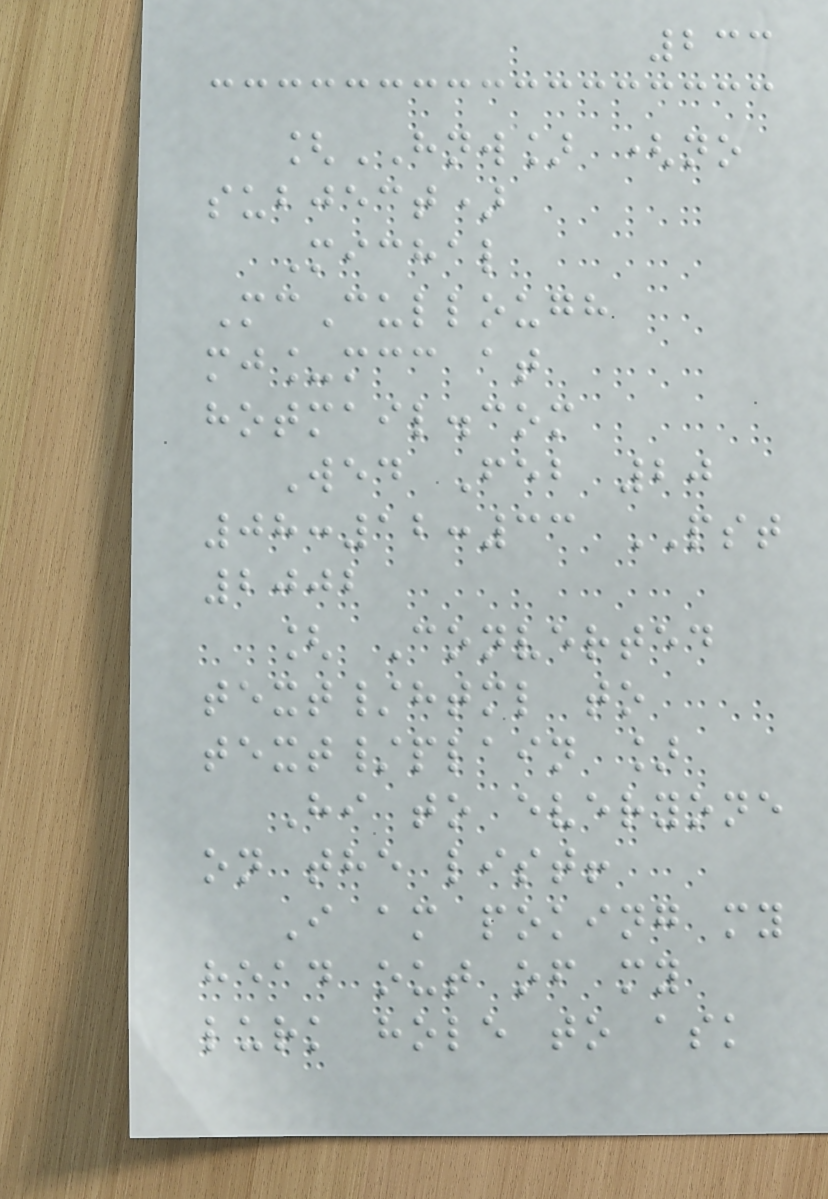233
[HNW] (no
subject)
Michal
McCullough
mj_mcc at
hotmail.com
Wed Feb 20
08:12:33 PST
2002
[ Converted
text/html to
text/plain ]
Hi to everyone
on the list!
I am poking my
head out of my
lurk hole to ask
